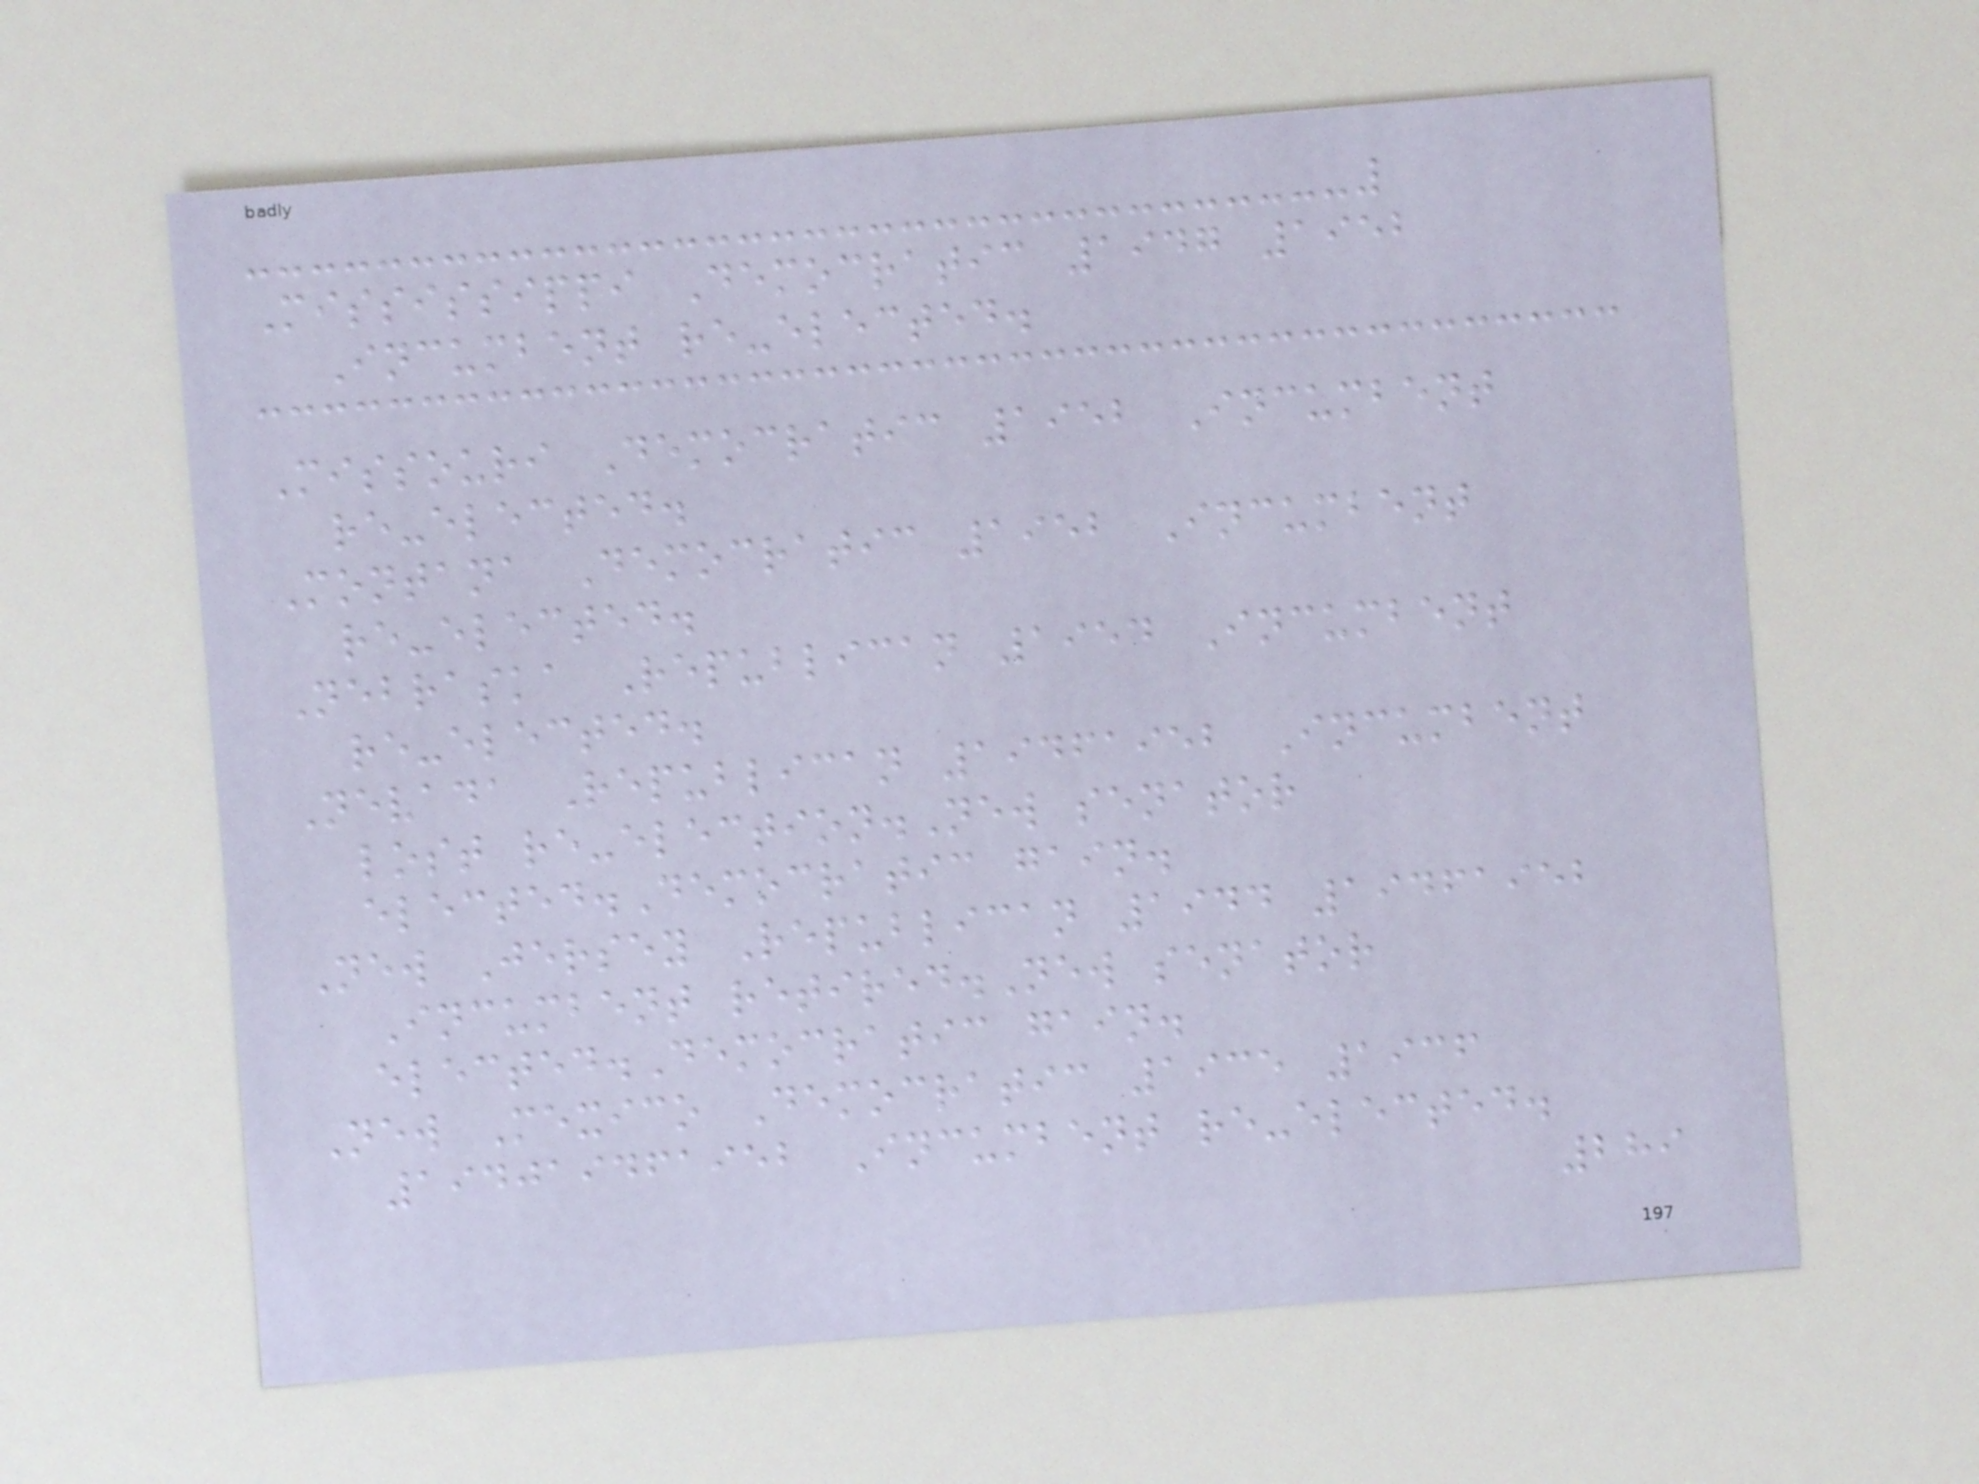Mississippi Democratic 1947 1952
Incumbent re-elected.
Missouri Democratic 1952 Incumbent
re-elected.
Montana Democratic 1952 Incumbent
re-elected.
Nebraska Republican 1954 Incumbent
re-elected.
Nevada Republican 19461952 Incumbent
lost re-election.New senator
elected.Democratic gain.
New Jersey Republican 1944 19461952
Incumbent retired.New senator
elected.Democratic gain.
New Mexico Democratic 1935 1936
194019461952 Incumbent re-elected.
289
